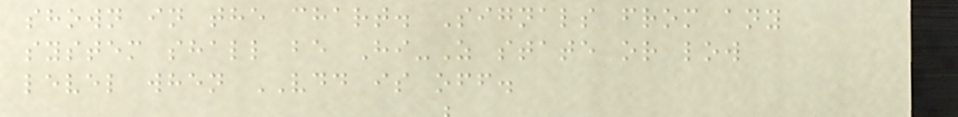shown in the chart. Signals from any
system shall be Hi-Z state or low
level when VDD is off.
